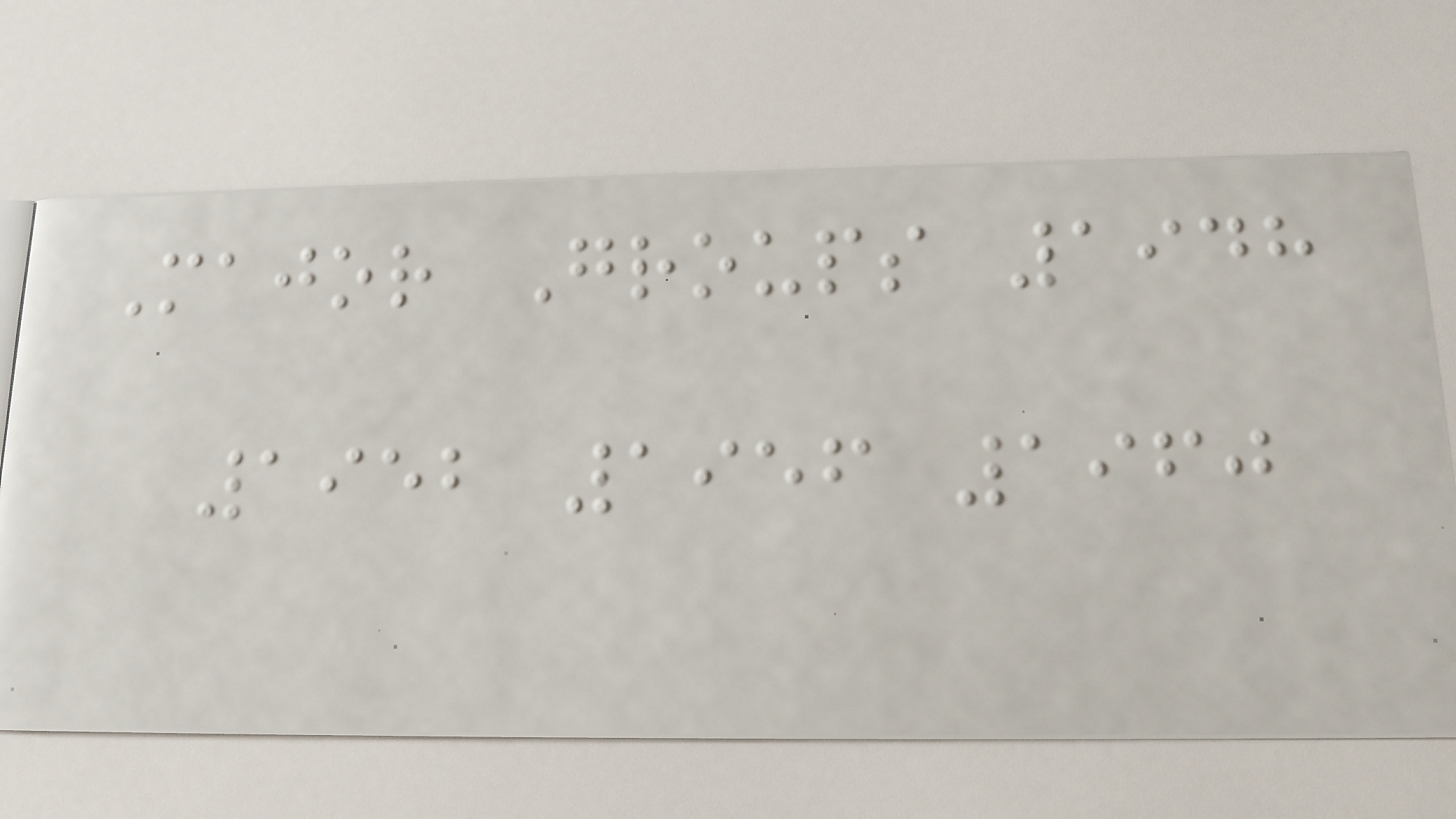Major Groups 1948
1952 1956 1960
